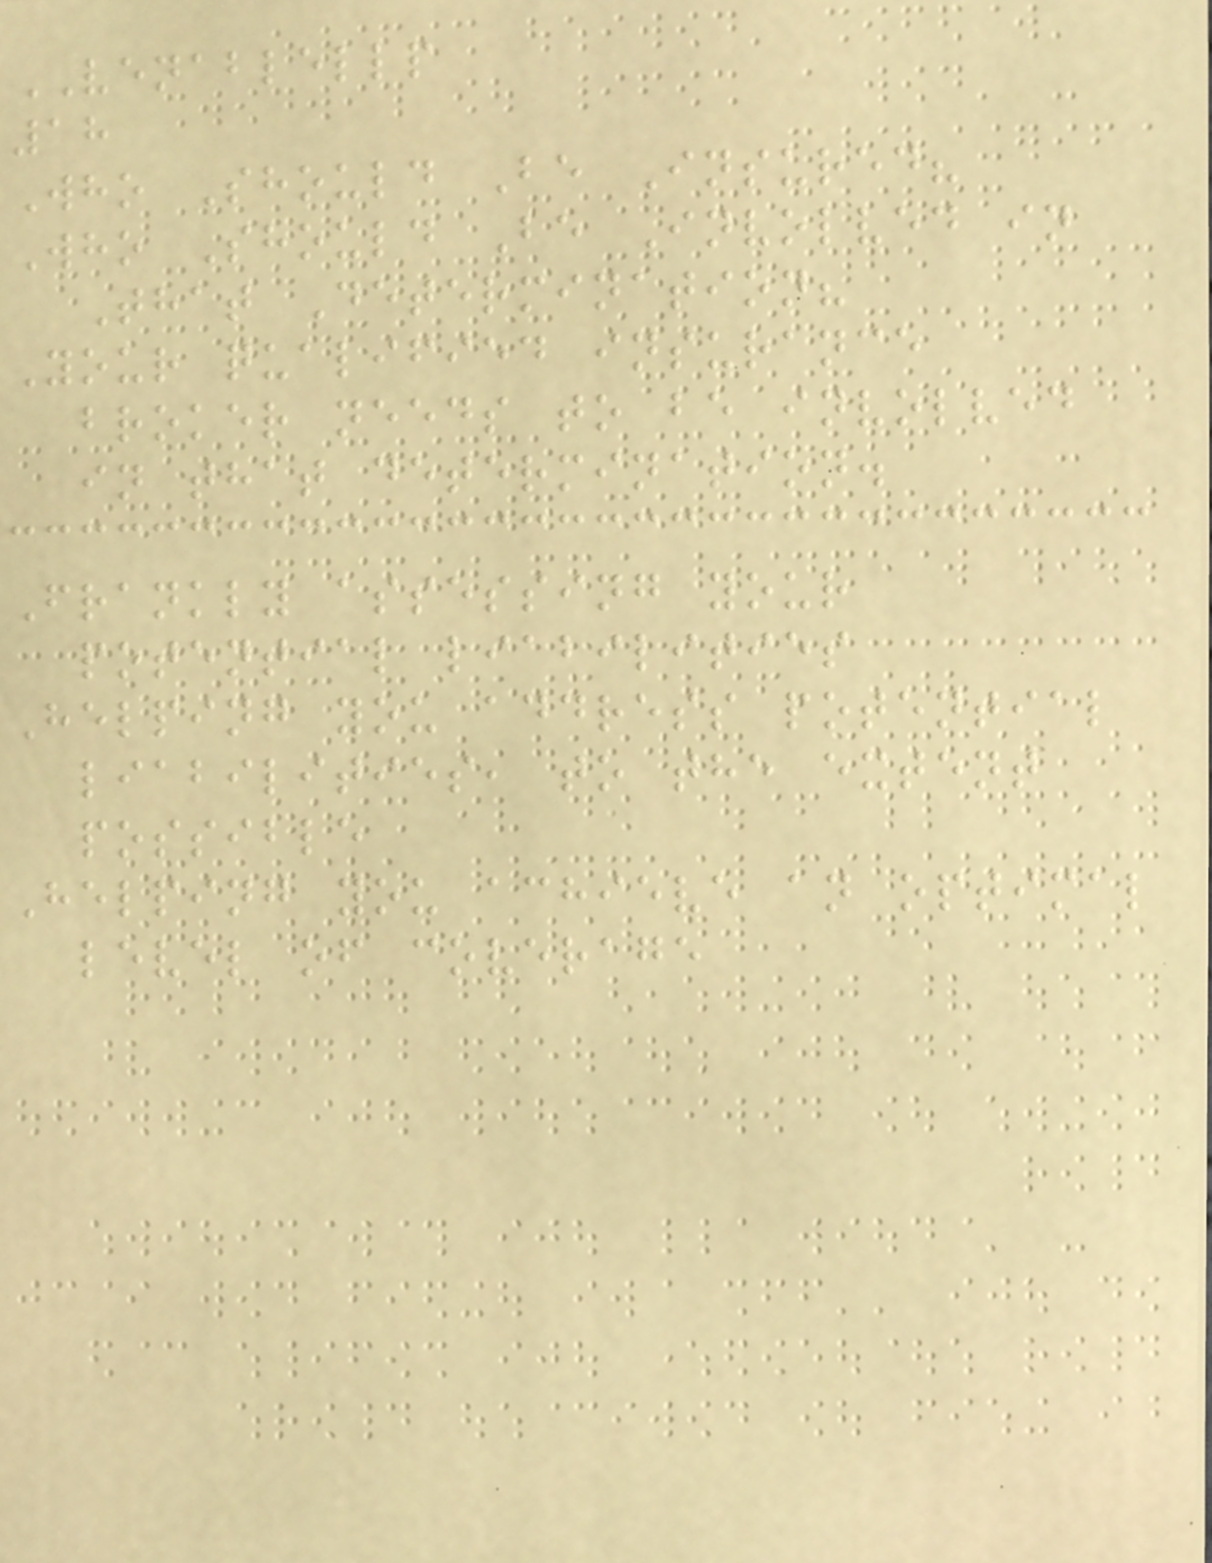VENABLELLP
18
Who Should Be Insured?
Who Should Be Involved in
That Determination?
Your qualified insurance
broker needs to be involved
in that determination.
Frankly assessing your
potential liabilities
Helping you address potential
liabilities, to the extent
possible
Helping you achieve an optimal
level of coverage
